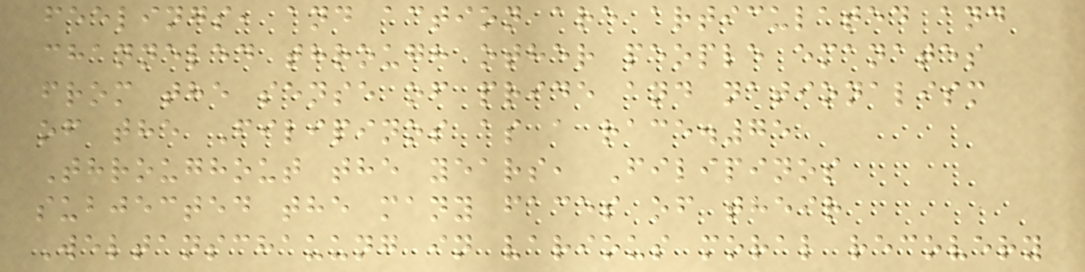feelings, and action are articulated and
channeled through other people emanates
from the sense of pride and nationalism
of the Filipinos as a race.75
Throughout the years, Filipinos
subjected the many faces of their
Weltanschauung in various moral recovery
